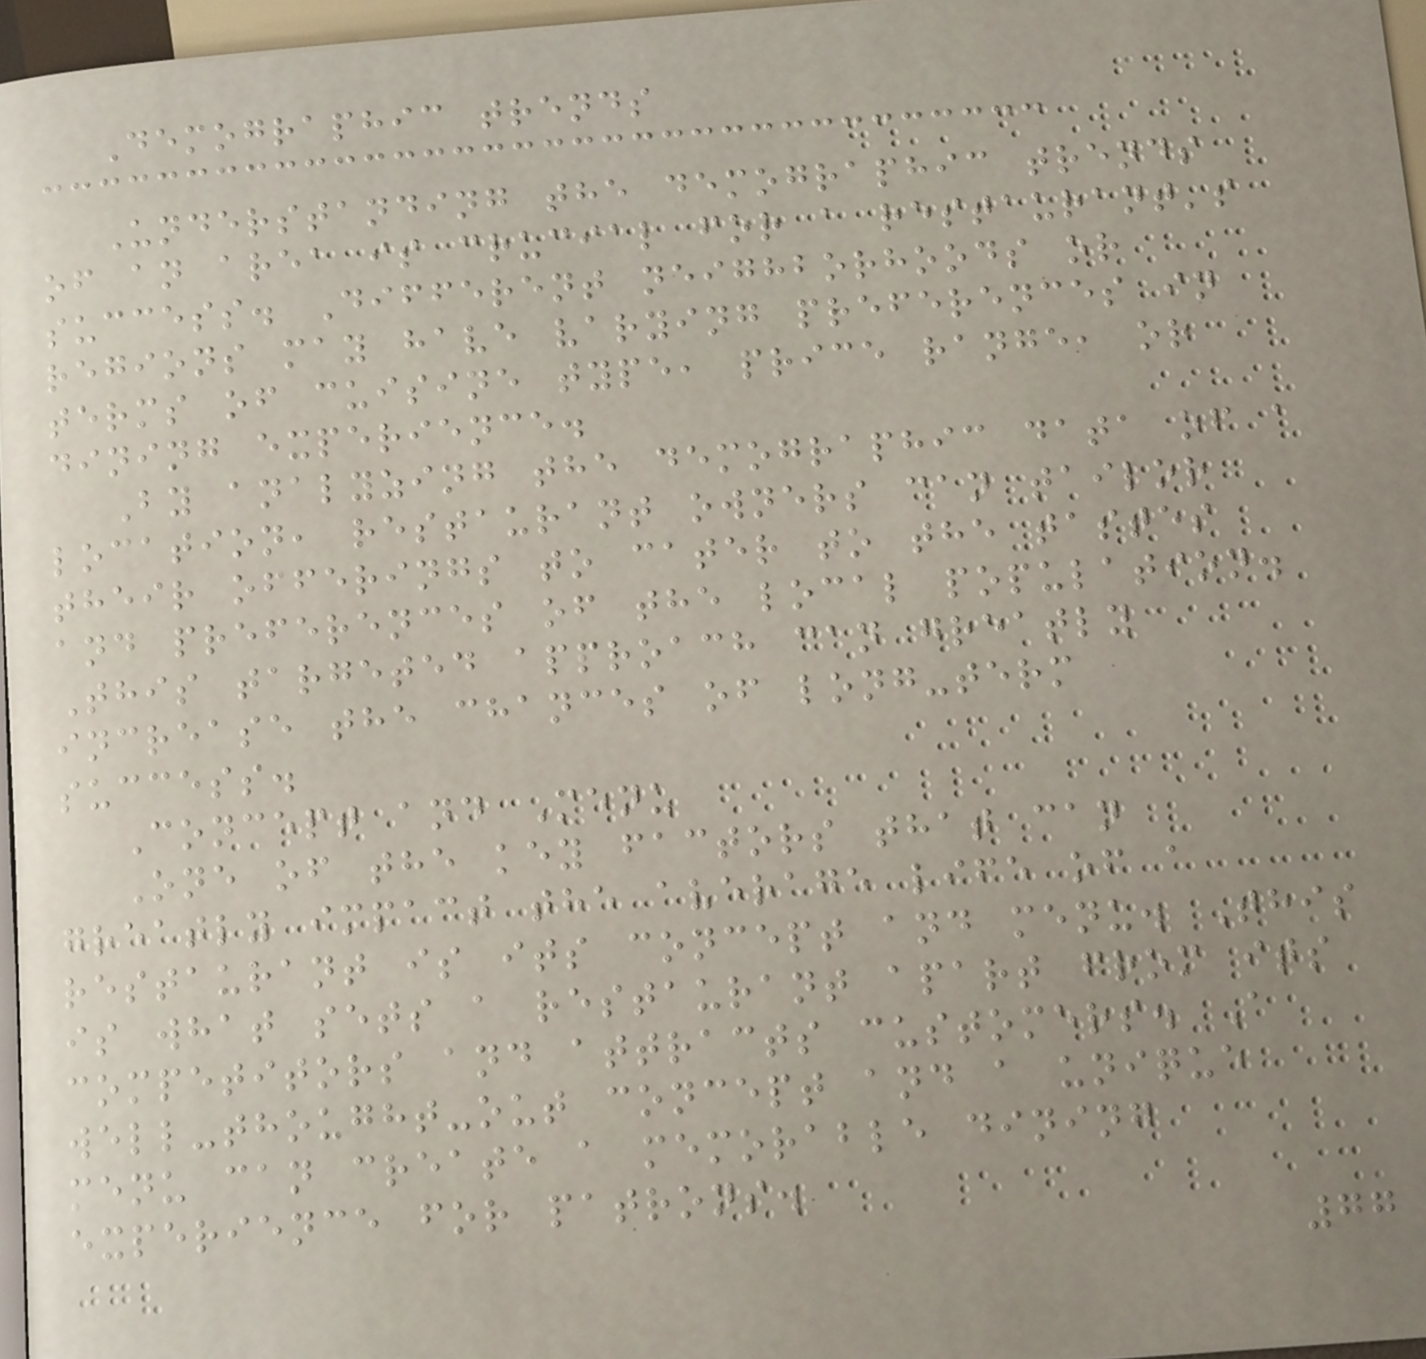Demographic trends
Understanding the demographic trends
of an area is crucial for a restaurant's
success. Different neighborhoods or
regions may have varying preferences in
terms of cuisine type, price range, or
dining experience.
By analyzing the demographic data of a
location, restaurant owners can tailor
their offerings to cater to the tastes
and preferences of the local population.
This targeted approach can greatly
increase the chances of long-term
success.
Concept and Menu
One of the key factors that can
greatly impact the average life of a
restaurant is its concept and menu. This
is what sets a restaurant apart from its
competitors and attracts customers. A
well-thought-out concept and a unique
menu can create a memorable dining
experience for patrons.
77
